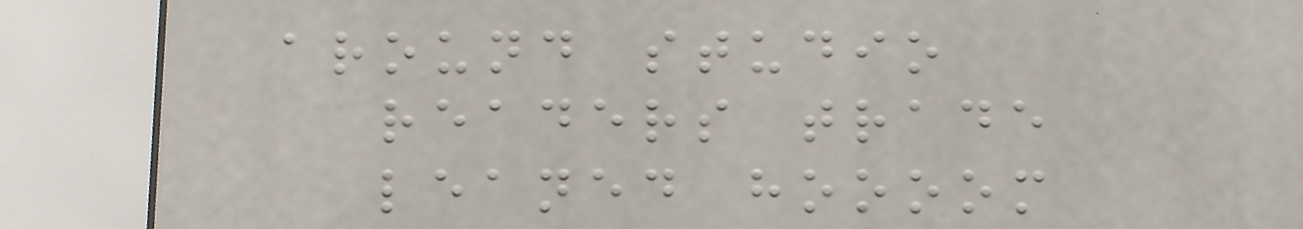around studio
readers trade
leaned hoooom
